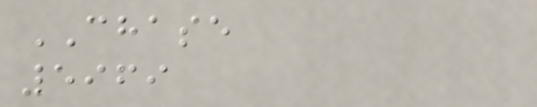CHASE
5969
